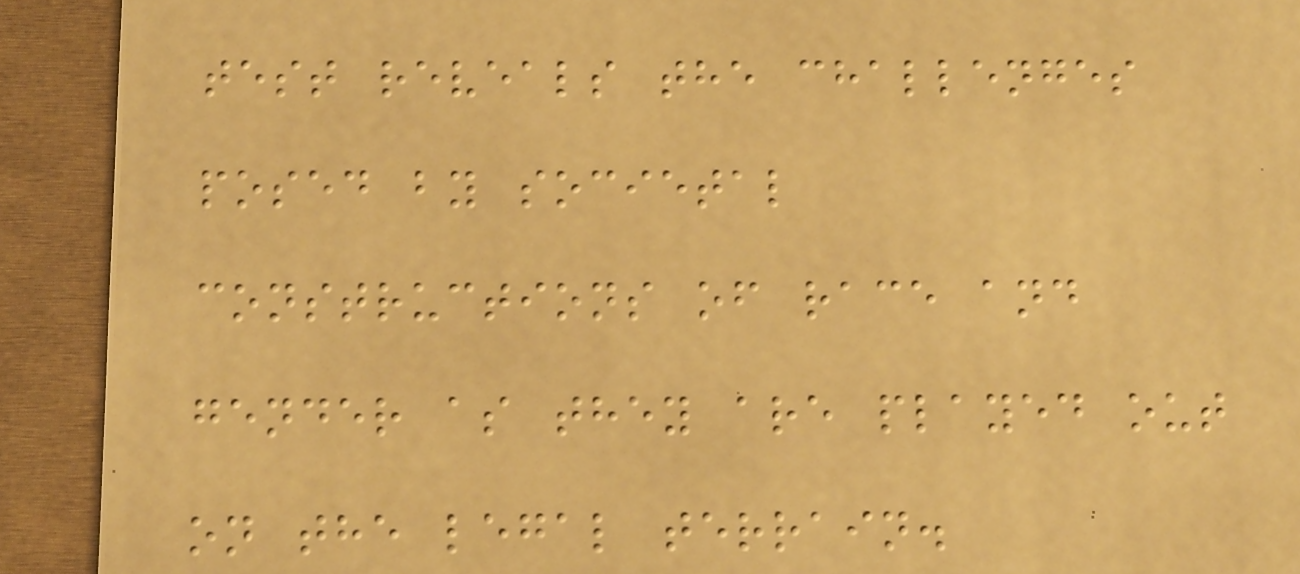test reveals the challenges
posed by societal
constructions of race and
gender as they are played out
on the legal terrain.
